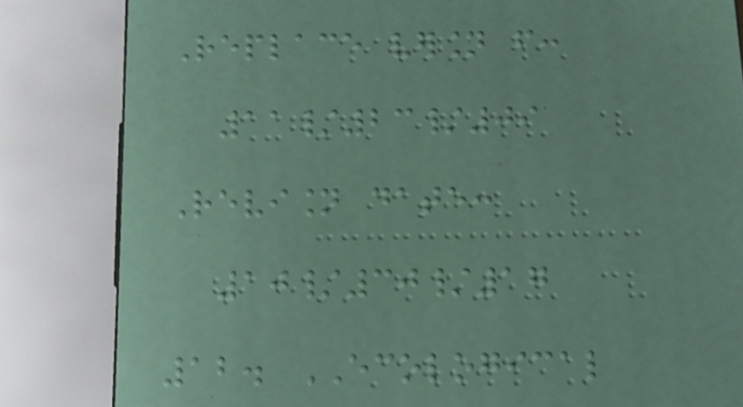Replace version from:
11/23/09
Revision date:
10/30/17
12. ECOLOGICAL
